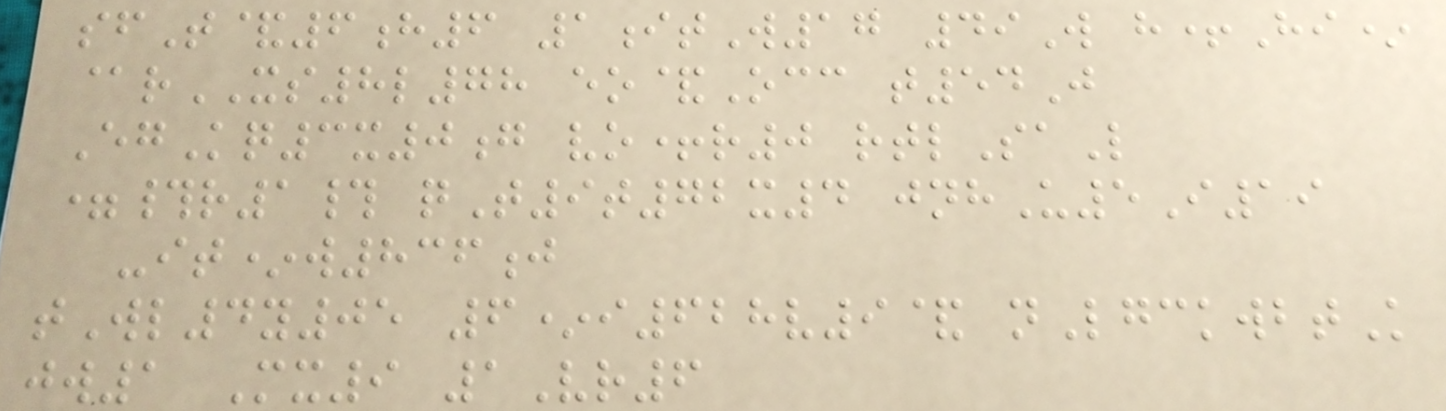sfT&6h6 1itW17 49W h+Hi*
@rXS8l78 eo&Occ t54J
EgKq3x0g vo+r0 rtlSaL
=#r1# qT9t72x4 jnhU5I19
-it*w836j
tWl4y05 6*i628v9& nLgckwbtK
jw1 Mx9 1Vr6
